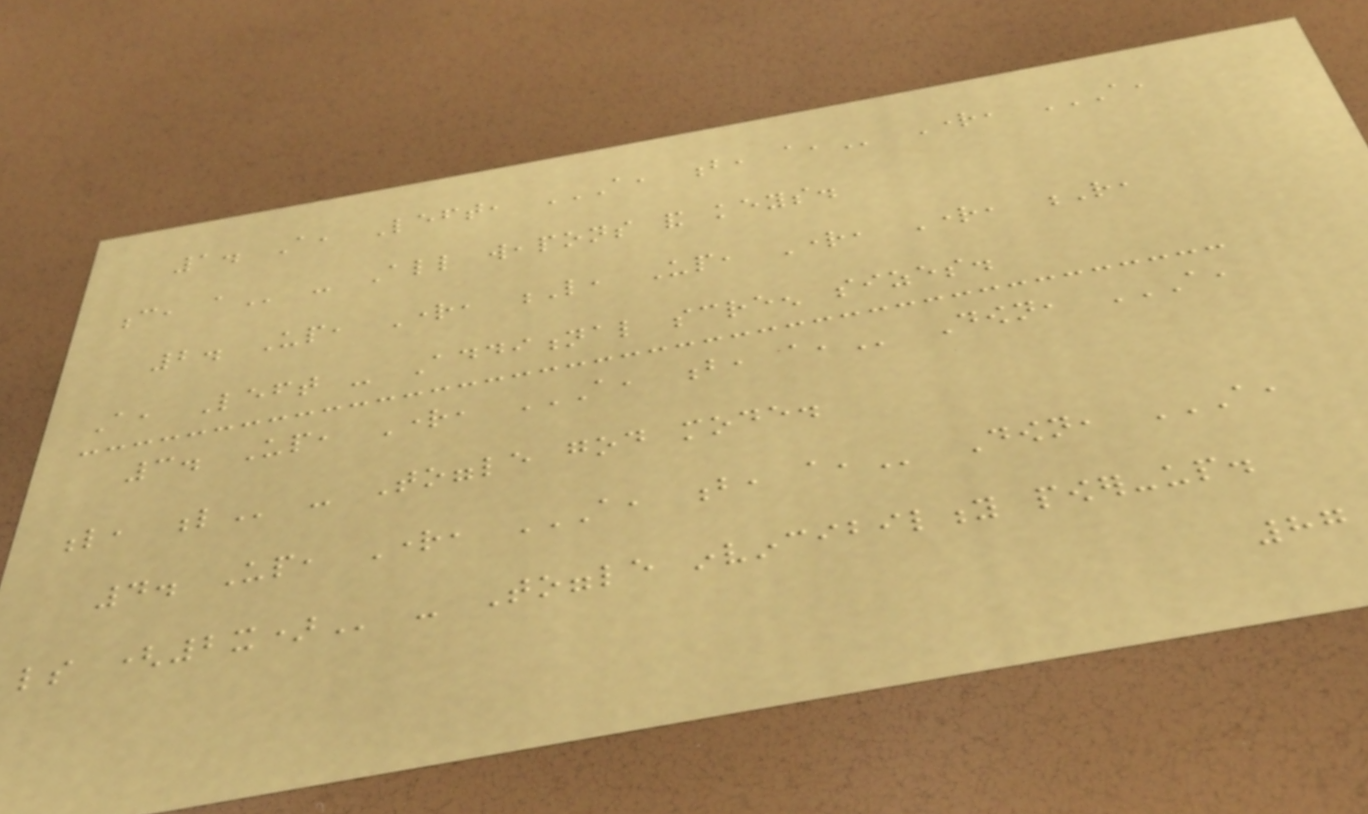1. A, Left, A, B, A, Right, A,
C, A - All weapons and keys.
2. Up, Right, L, Up, Right, Right, R,
A, Left - Additional screen sizes.
3. Up, Right, A, B, A, Down, A,
L, L - Toggle god mode.
4. Up, Right, A, B, A, Down, A,
LS (2X) - Toggle invincibility power-up.
87
